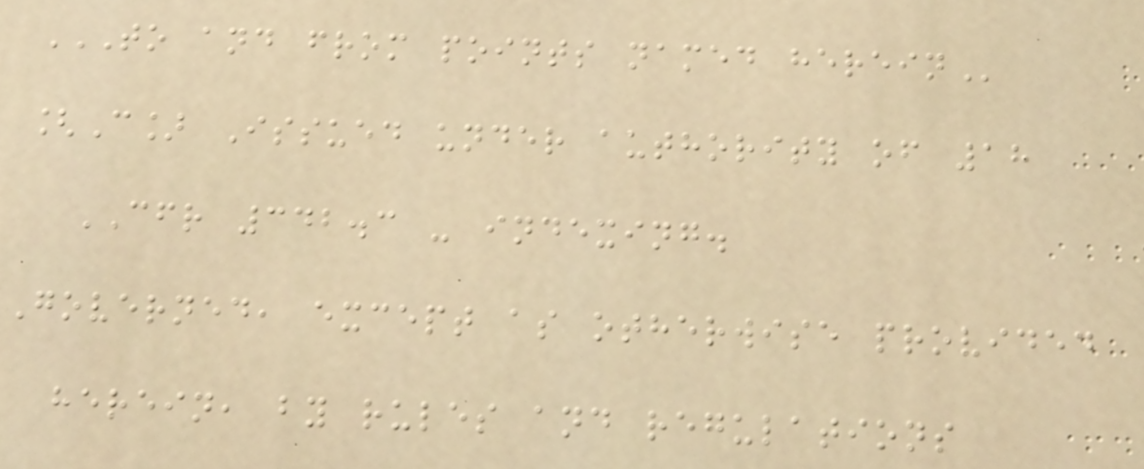TO AND FROM POINTS NAMED HEREIN
[C] Issued under authority of 18
CFR 342.3 - indexing.
Governed, except as otherwise provided
herein, by rules and regulations
